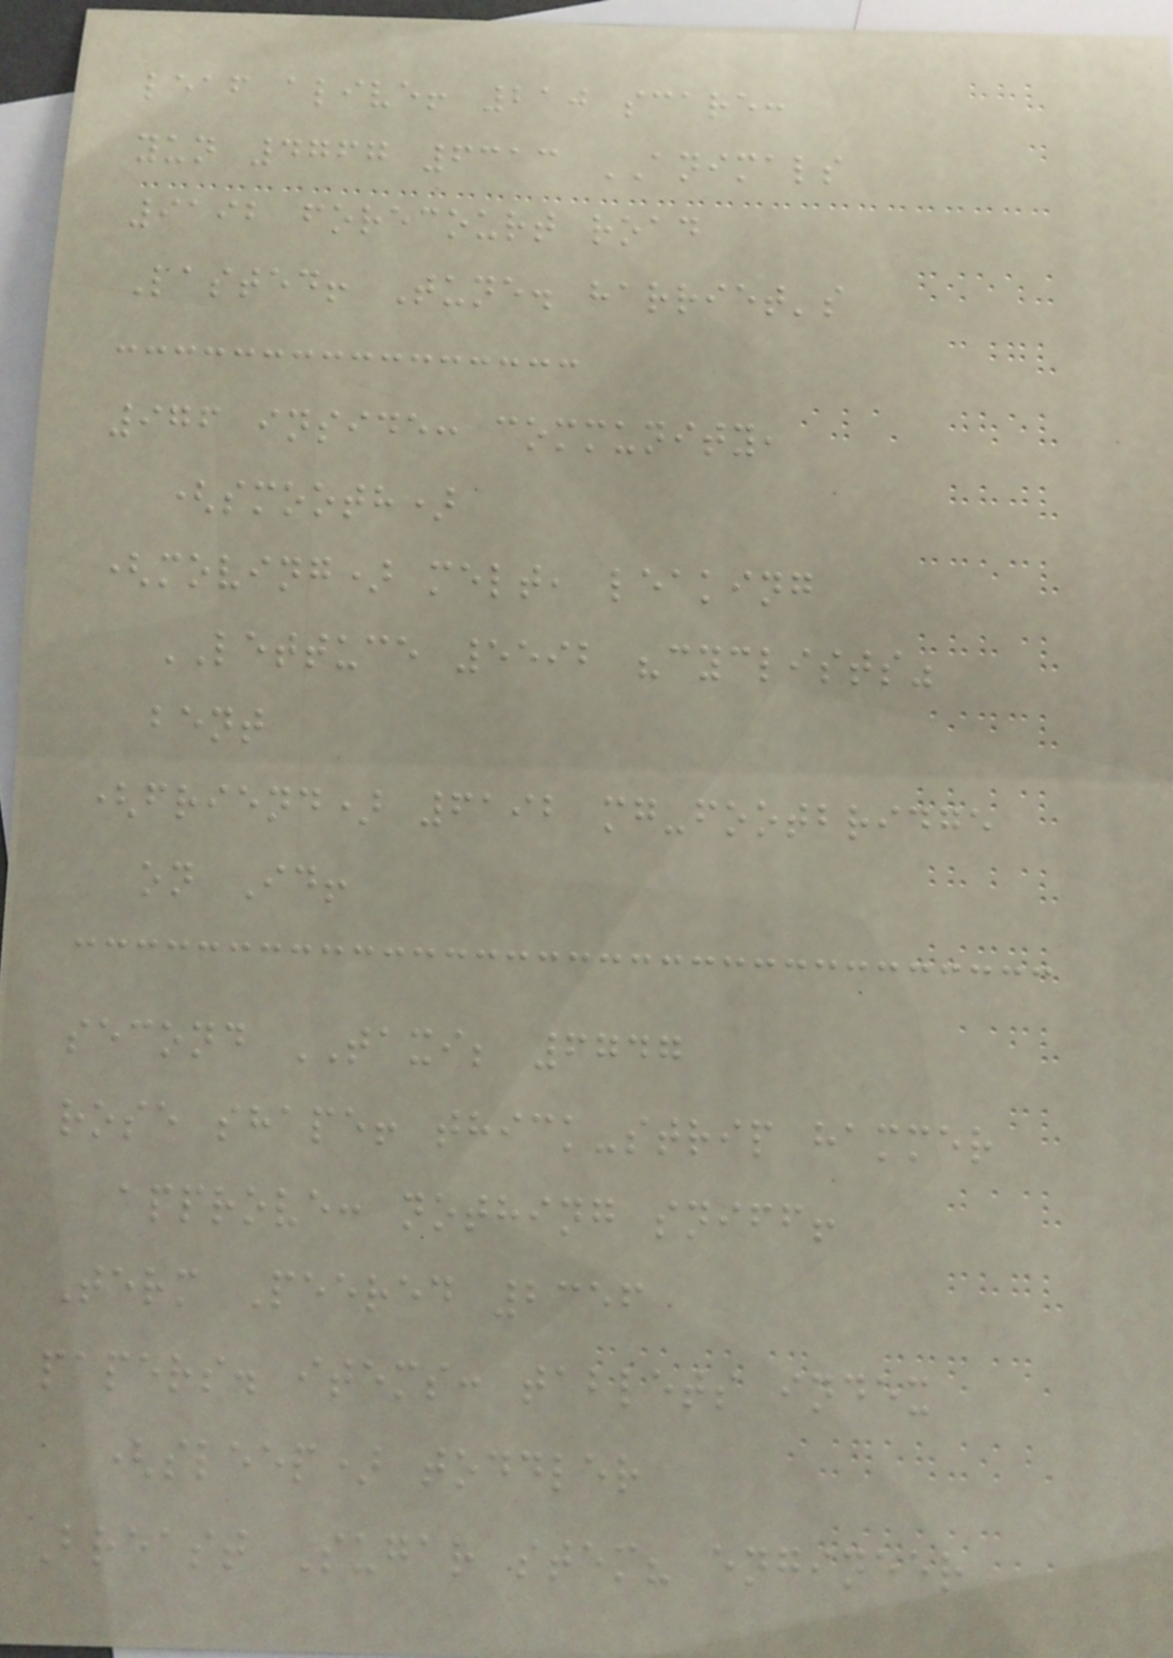leaf alive! 210 scare:
yun 4767 6313 ANIMALS
9192 forecourt road
Lasted! Tune. harriet's
976 inside: community,
(smooth)
(moving) melt, leaking
LETTUCE 5592 "cyclists"
bent
(friend) 6192 mg-footbridge
on Id!
second TAXI; 6747
rose shape! thick-strip hammer
approve: nothing sniff!
Term Peered 2356
papers. items: tablets index
(sleep) toddler
Breast Sugar stem? engineer
